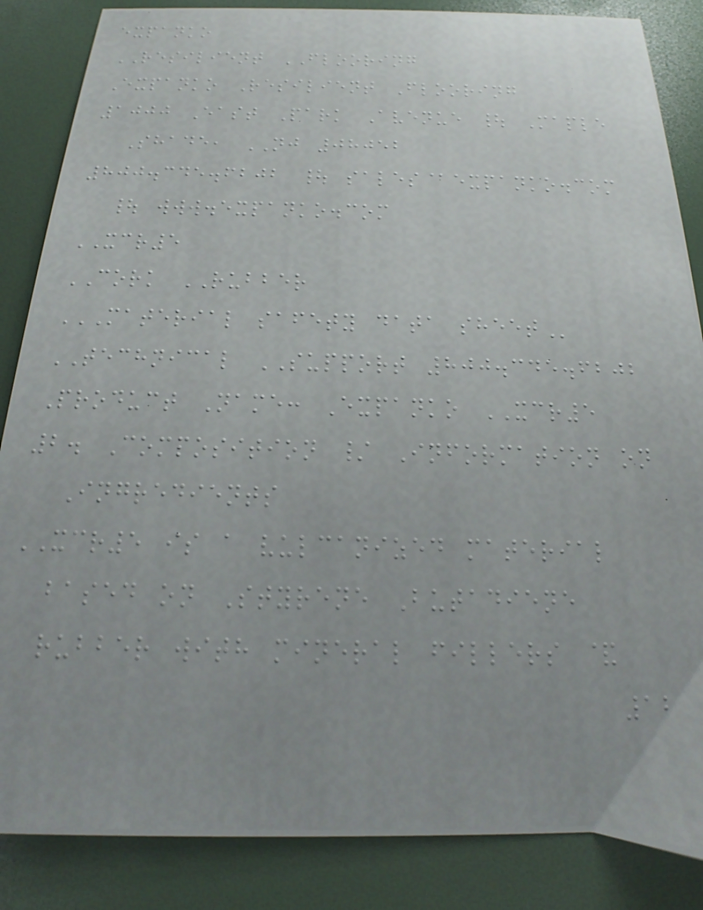expanko
RESILIENT FLOORING
Expanko Resilient Flooring
1000 East Park Avenue | Maple
Shade, NJ 08052
800.345.6202 | sales@expanko.com
| www.expanko.com
XCR5
CORK RUBBER
MATERIAL SAFETY DATA SHEET
TECHNICAL SUPPORT 800.345.6202
Product Name: Expanko XCR5
2. Composition / Information on
Ingredients
XCR5 is a vulcanized material
based on Styrene Butadiene
rubber with mineral fillers &
12
